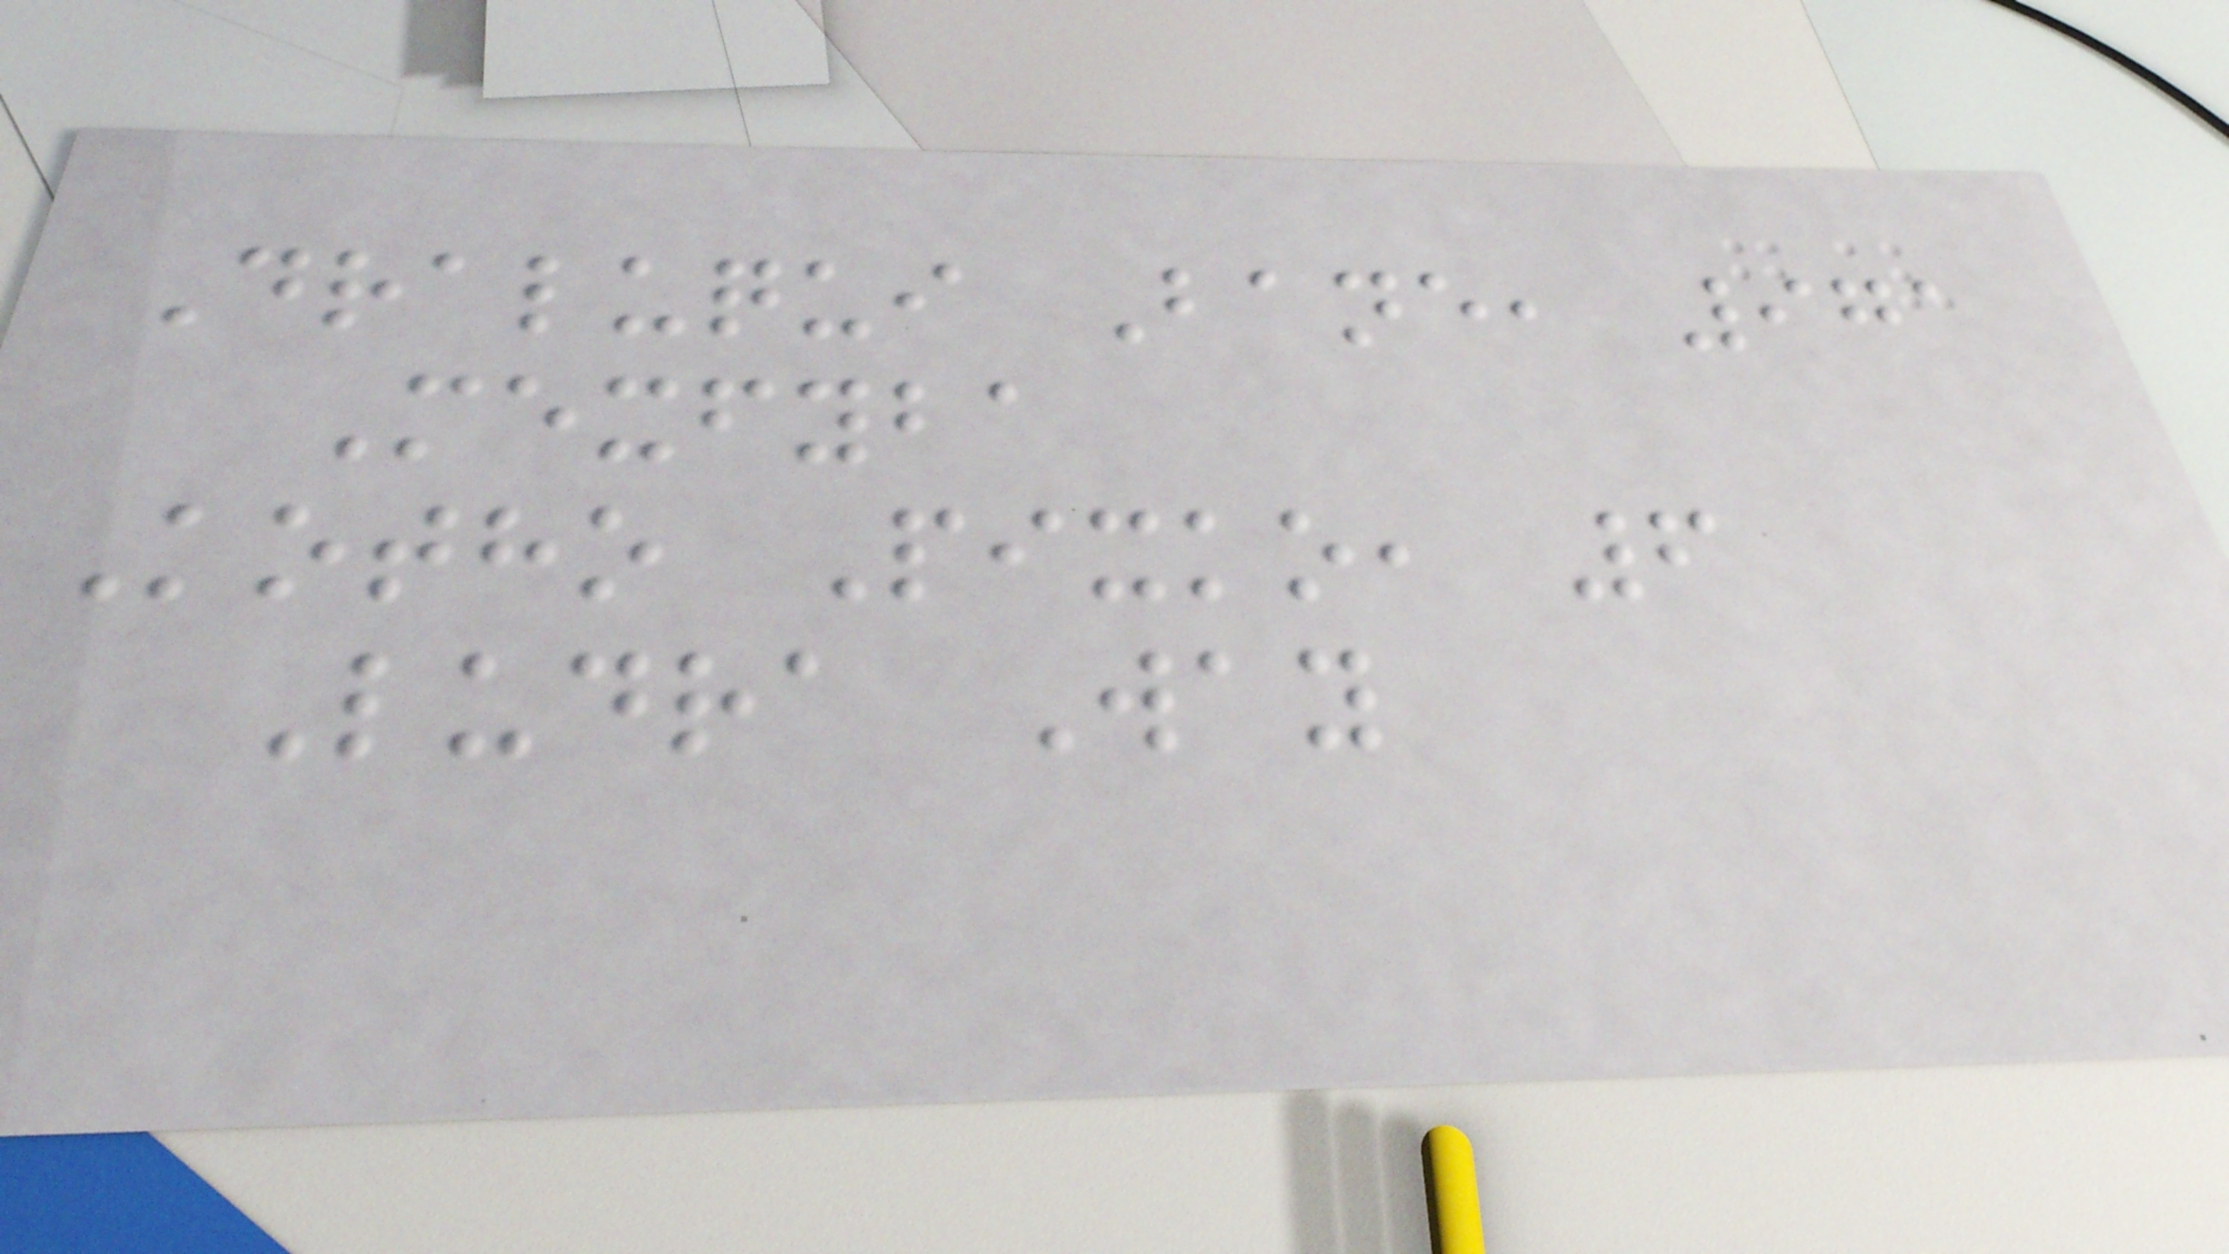Draluqui Bane, 971
Mexfyba
Kotho Pixko, 6
Ludra Way
